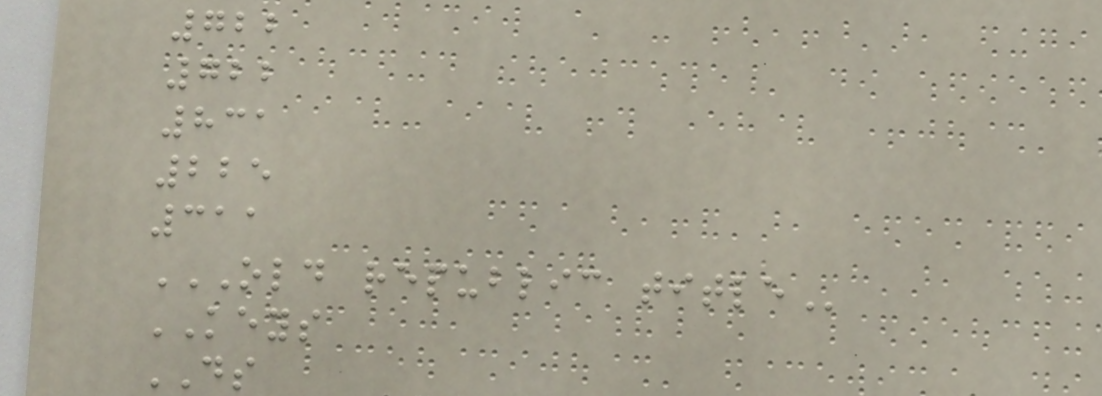722
722
831
225
311
OLD REPUBLIC TITLE
KEYS
DS
